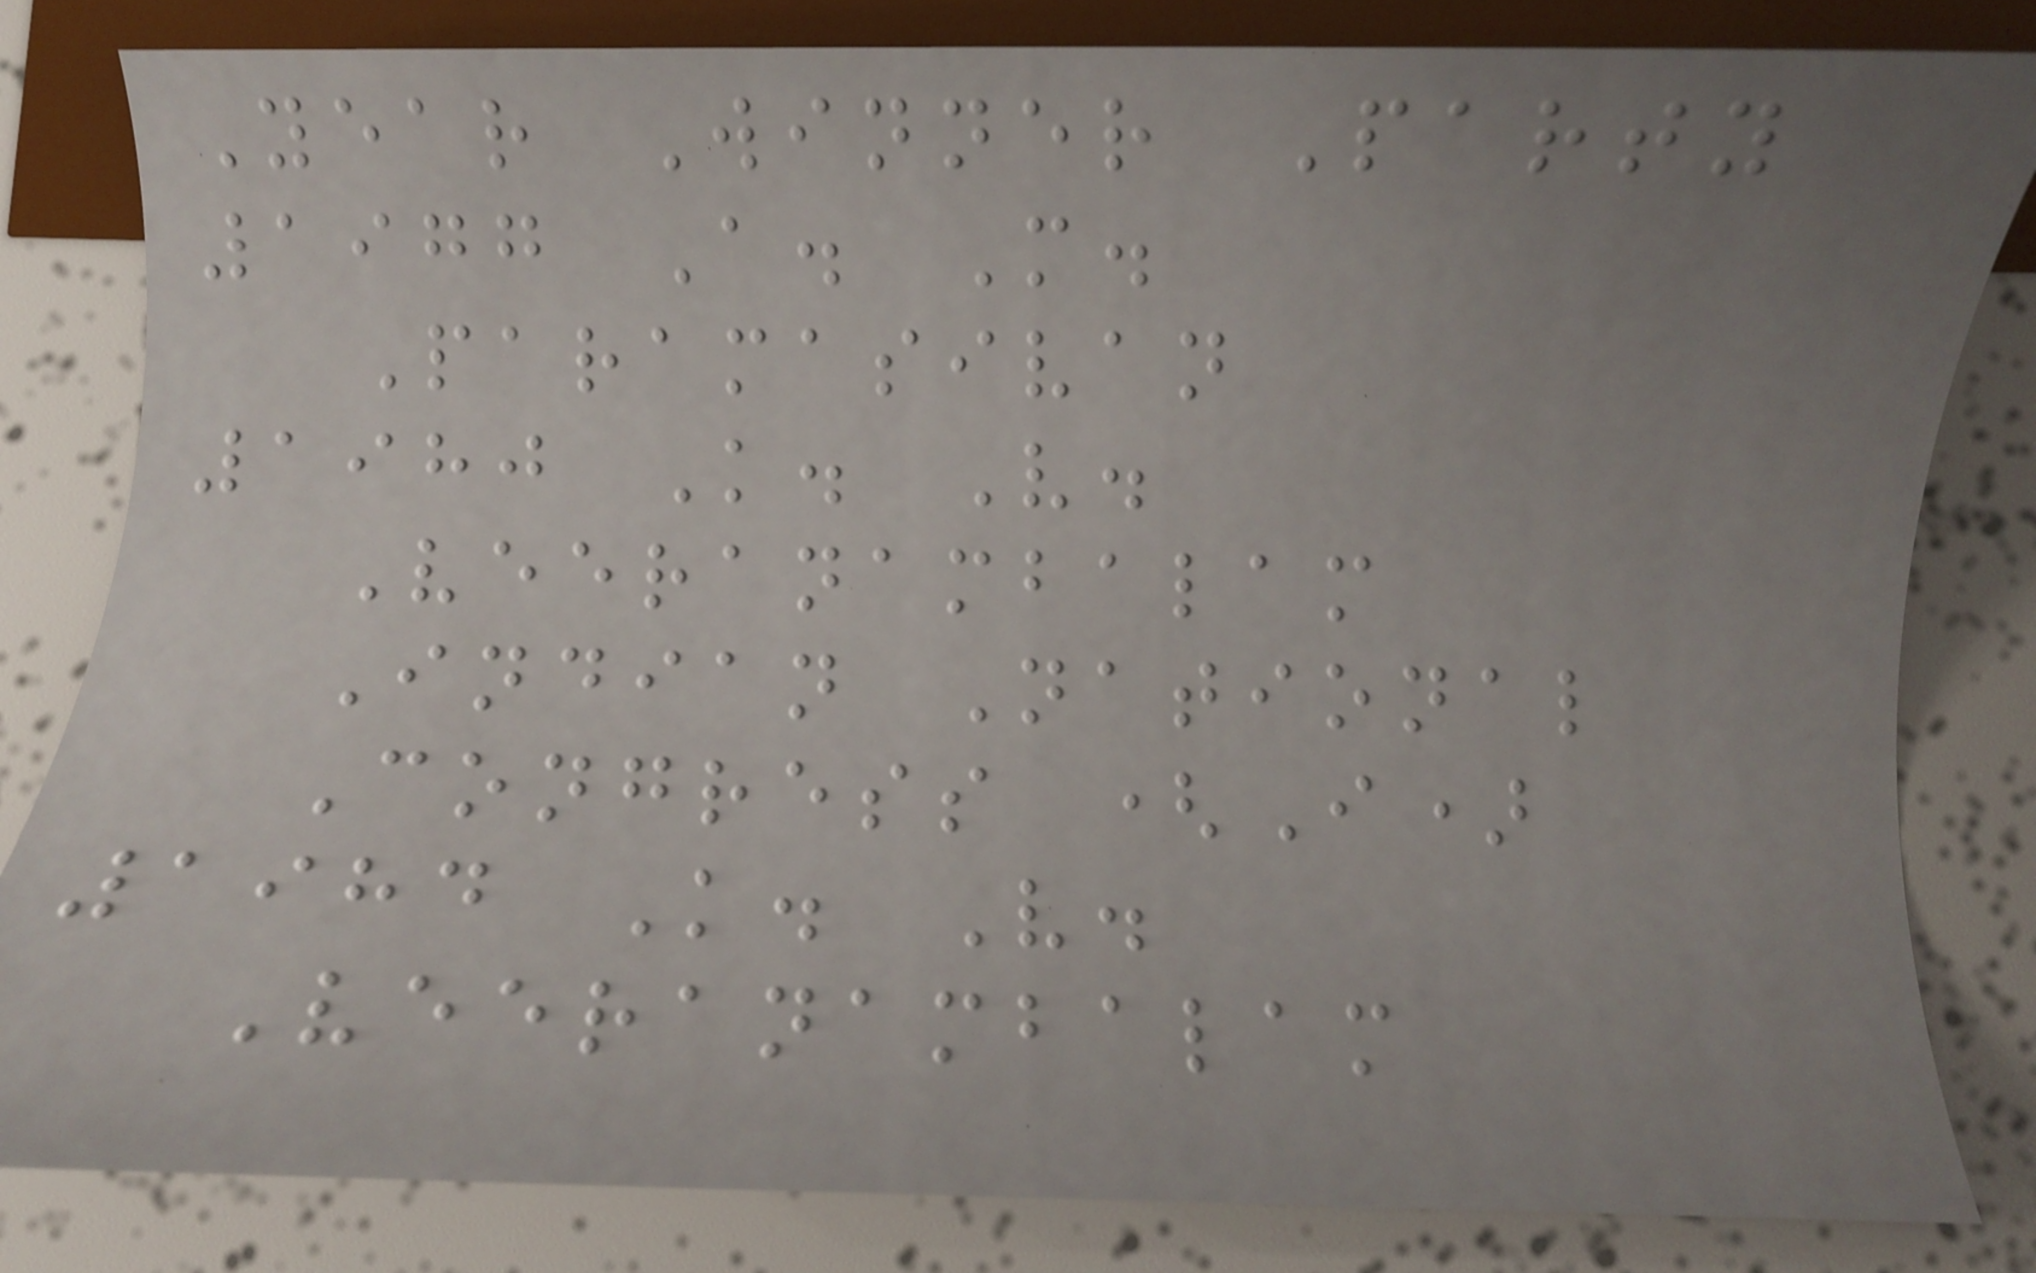Year Winner Party
1977 A. M.
Paramasivan
1980 K. V.
Veeranambalam
Indian National
Congress (I)
1984 K. V.
Veeranambalam
